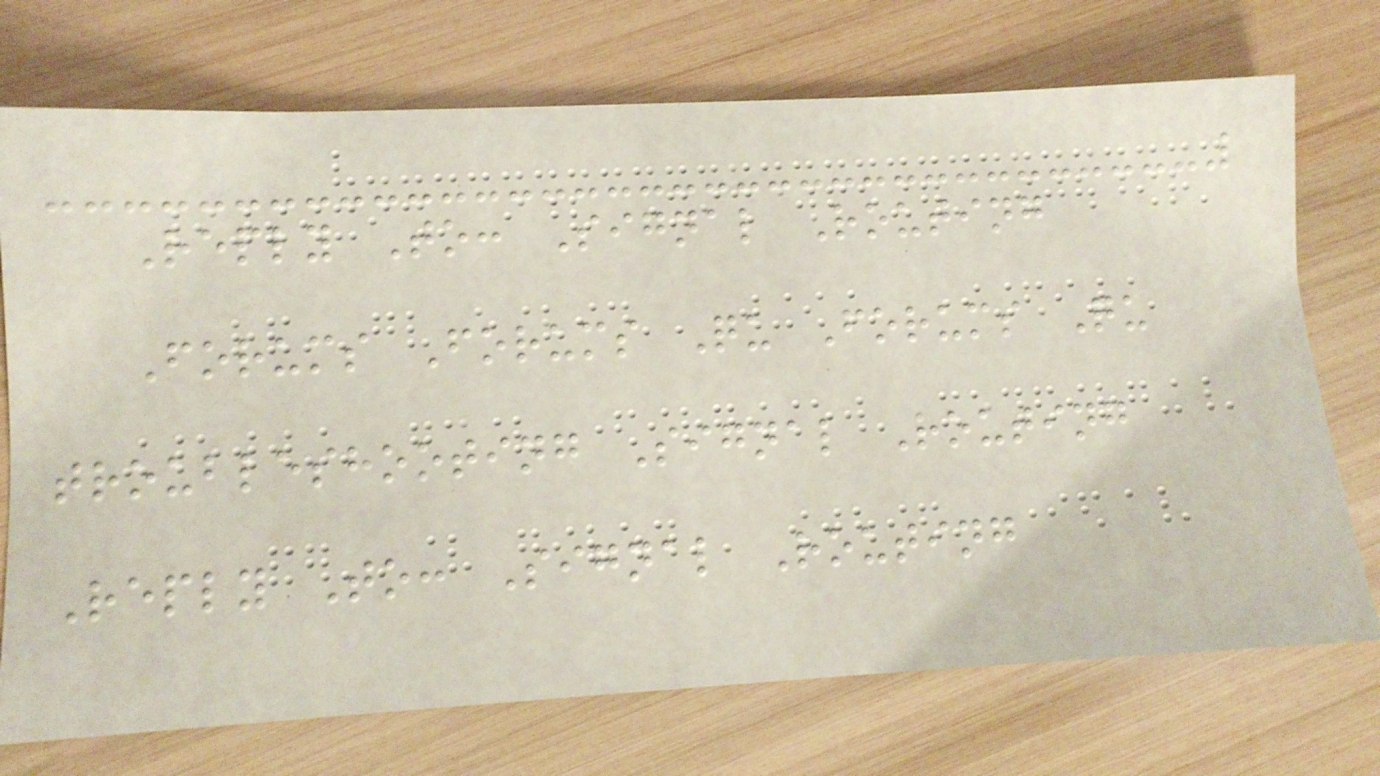Reply To: Signal Routing
Forums Forums Qu Forums Qu
troubleshooting Signal Routing
Reply To: Signal Routing
